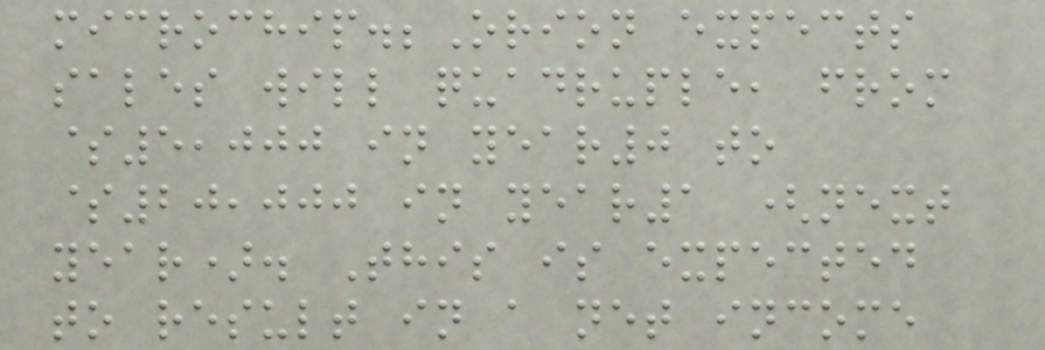microchip.;Orion expects
sales will quadruple, from
$5,000 in year0 to
$20,000 in year1 (next
year). This is expected
to result in a net income
